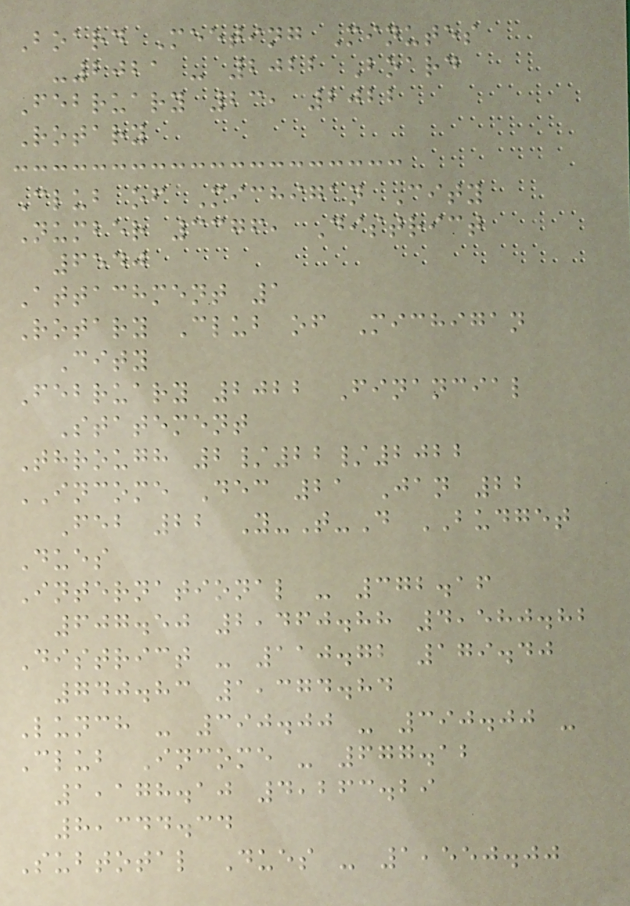Board Meeting Minutes
-2021 - 2022 Board
February 23, 2022
Rotary
Club of Michigan City
Number 3376, District
6540
Attachment 1
Rotary Club of Michigan
City
February 2022 Financial
Statement
Through 2/22/2022
INCOME Dec 21 Jan 22
Feb 22 Y-T-D BUDGET
Dues
International - 372.16
607.50 2,460.88 4,580.82
District - 110.72 179.40
740.83 1,374.84
Lunch - 390.00 - 390.00 -
Club Income - 677.12
1,178.10 4,263.29
8,344.34
Subtotal Dues - 1,550.00
